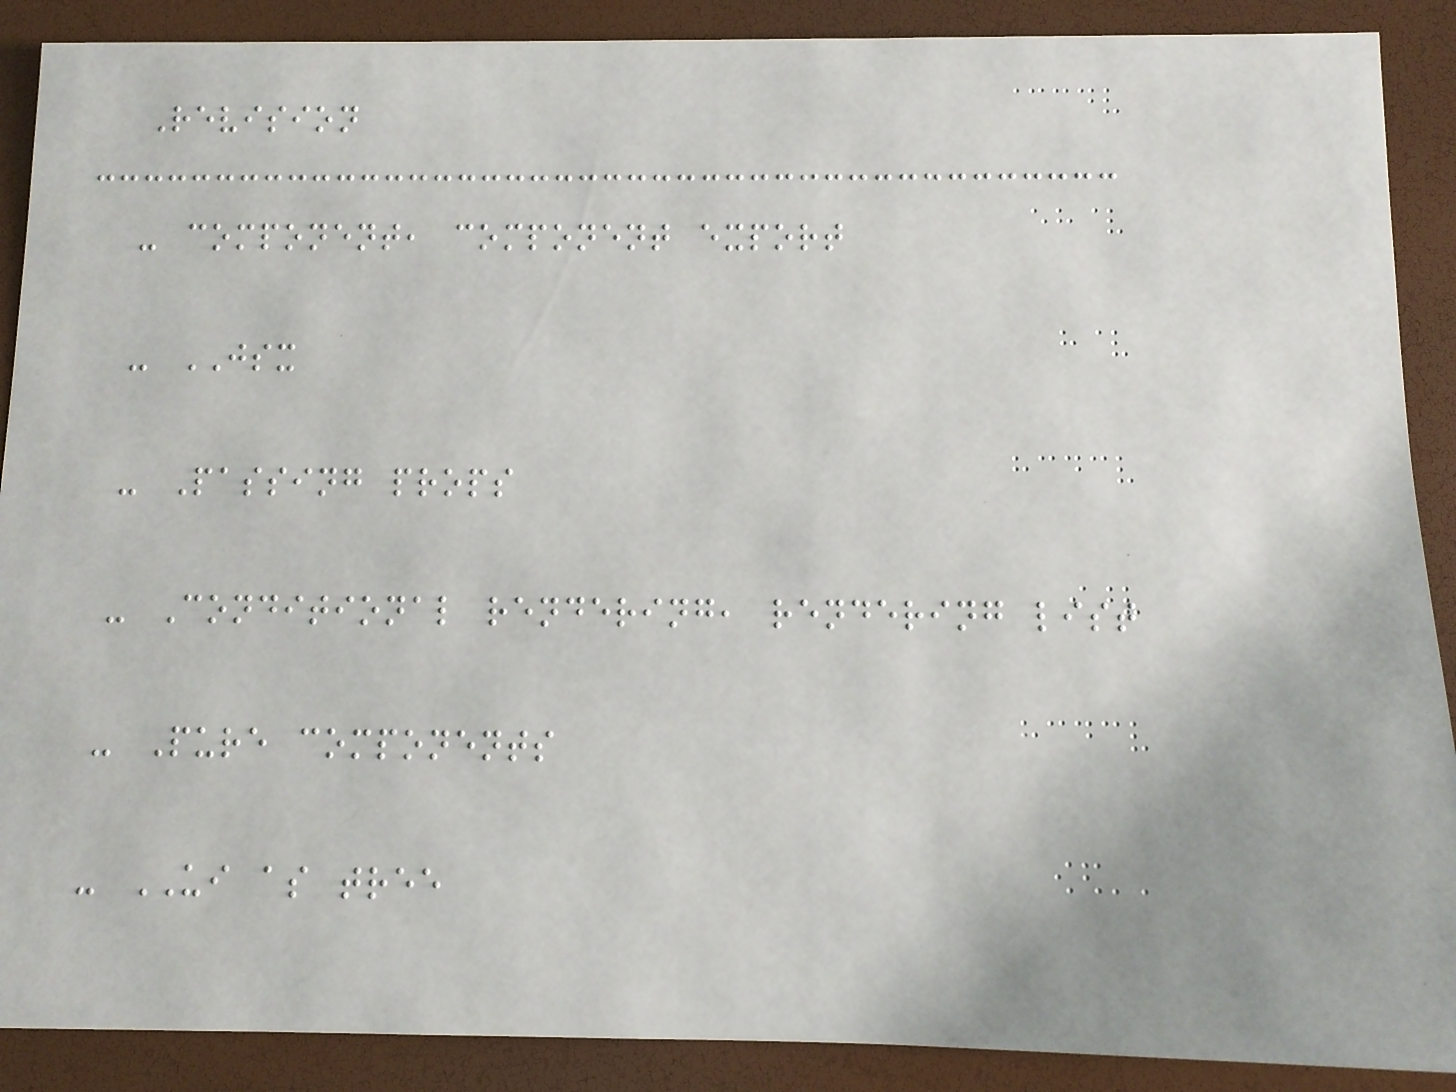Revision
- component, component export
- JSX
- Passing props
- Conditional rendering, rendering list
- Pure components
- UI as tree
